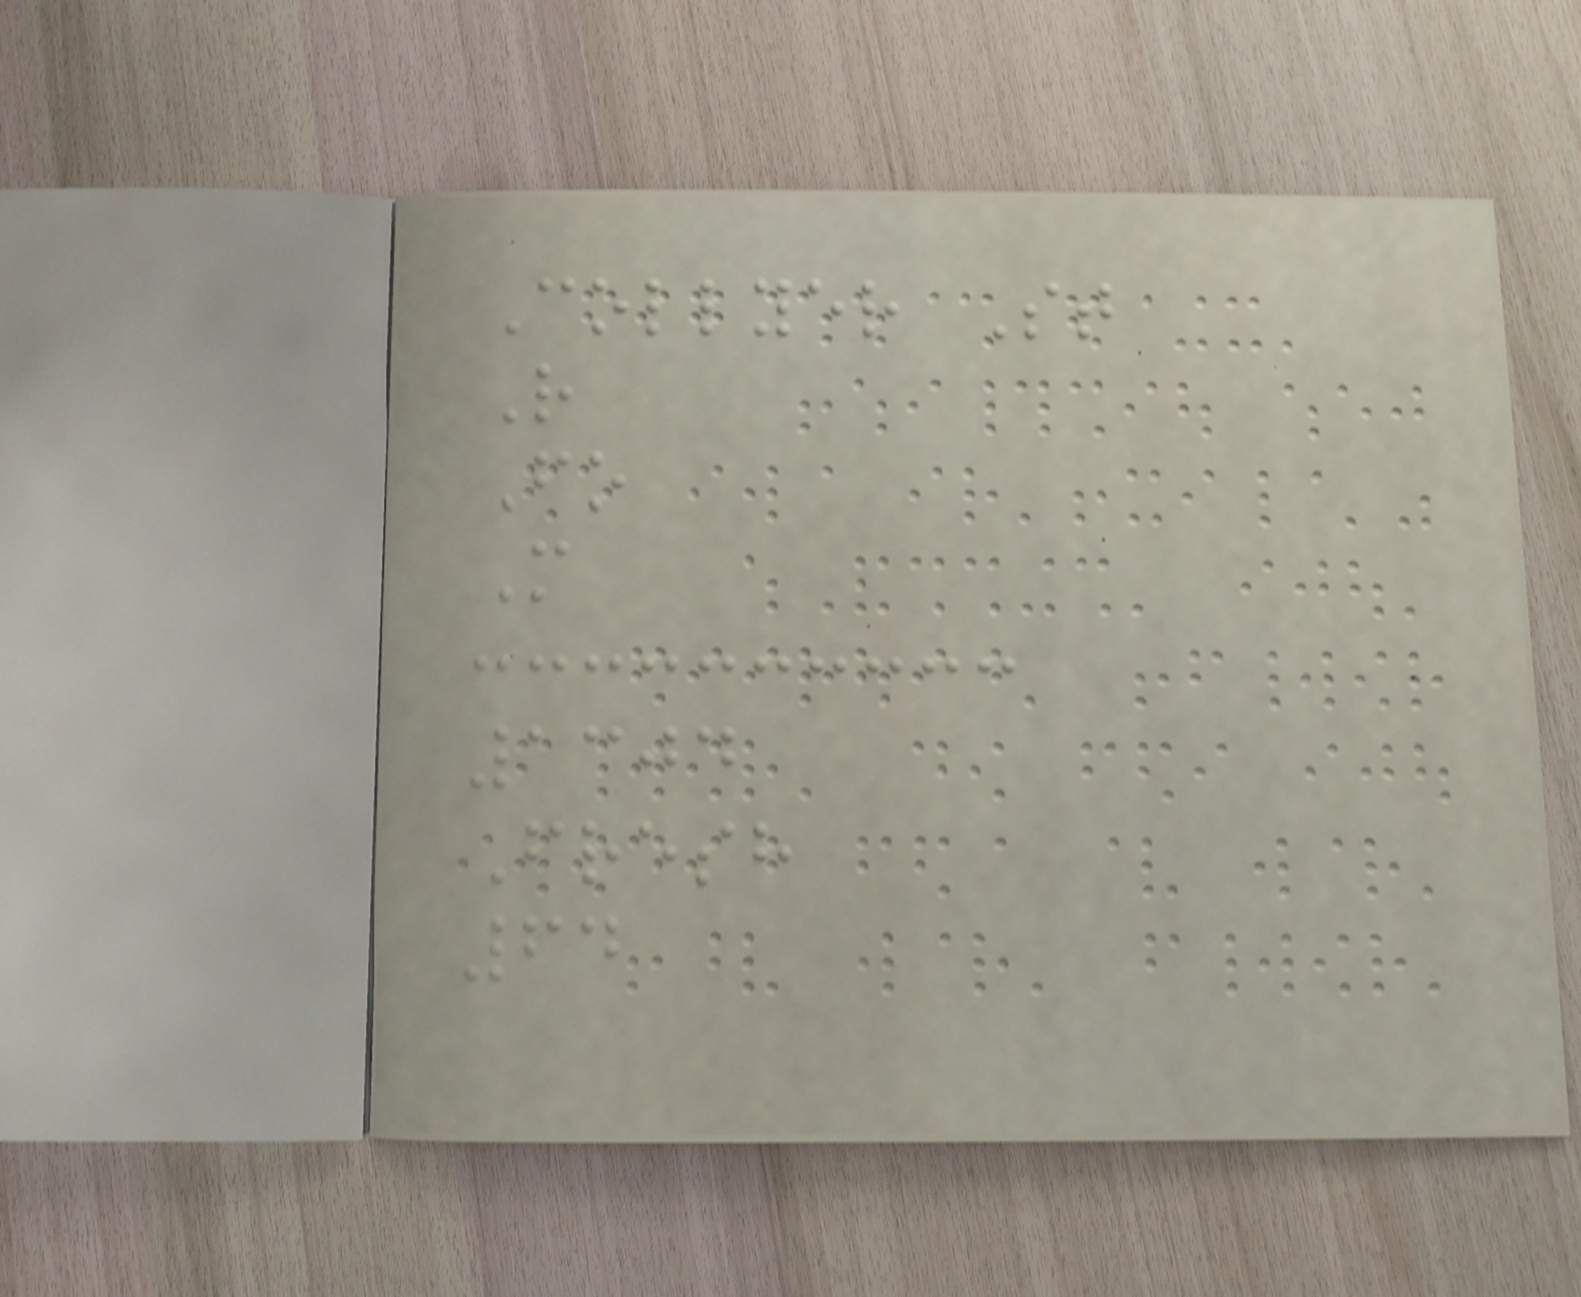Collyer St
R
Fo
M
1304
Fresh
64
